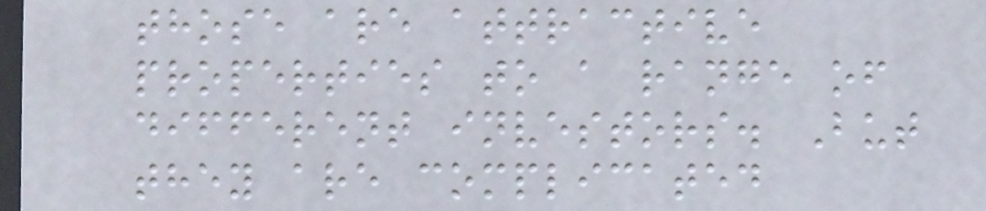those are attractive
properties to a range of
different investors. But
they are complicated
